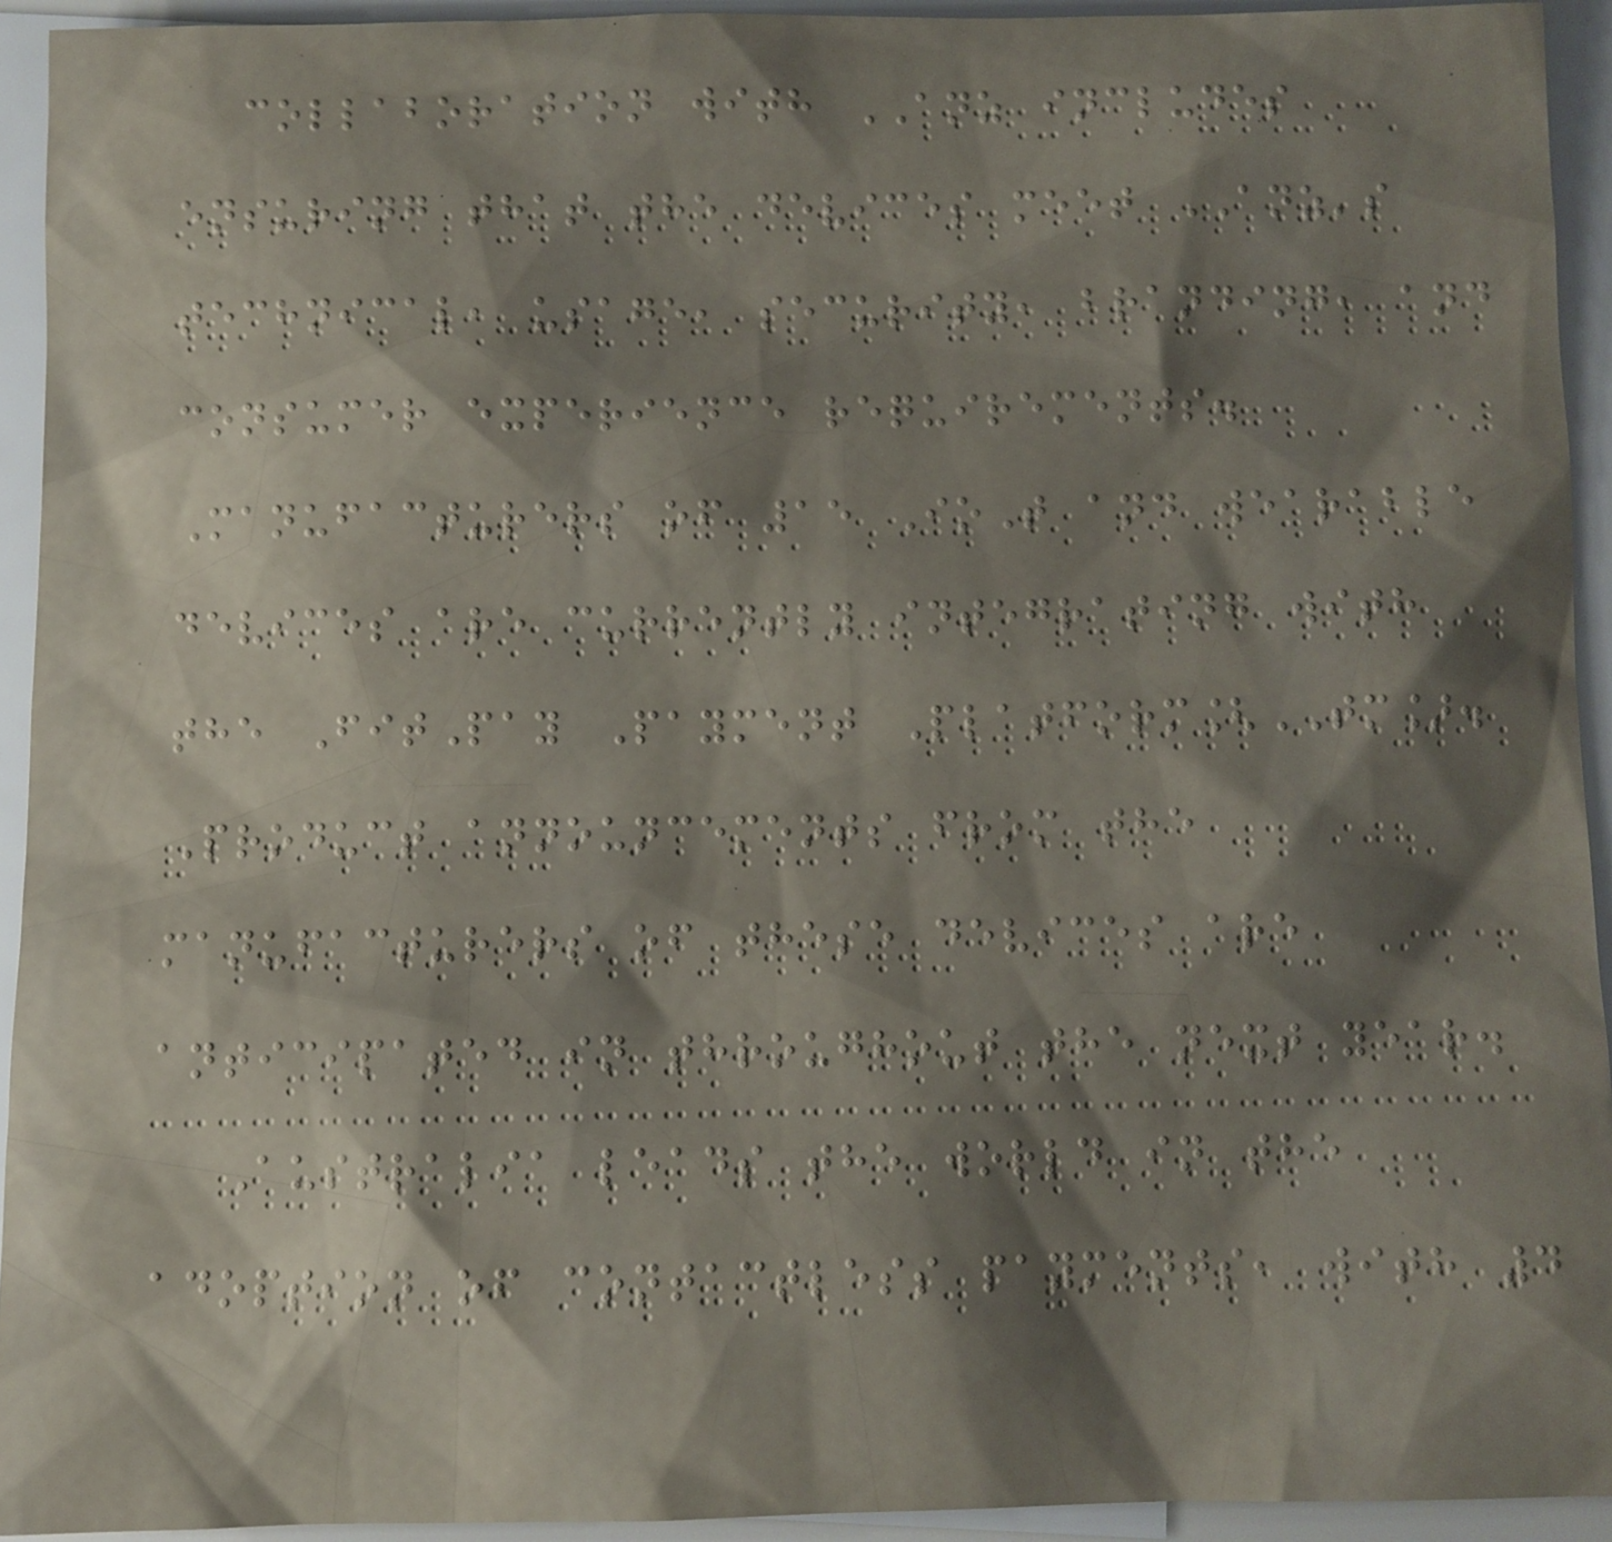collaboration with ANZ includes
ensuring that the devices meet ANZ's
technical, usage, security, branding, and
consumer experience requirements.
Manufacturers of 15 IoT and wearable
devices are currently integrating with
the FitPay Payment Platform[TM].
Product announcements from the
manufacturers of these devices are
anticipated in throughout the next year.
Australia leads the world in the
adoption of contactless payments, with 4
